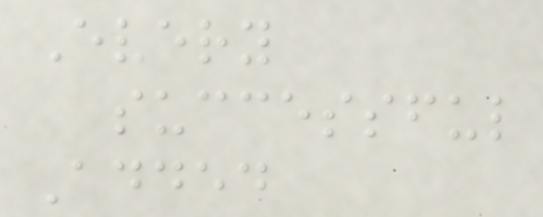Every
successful
Added
